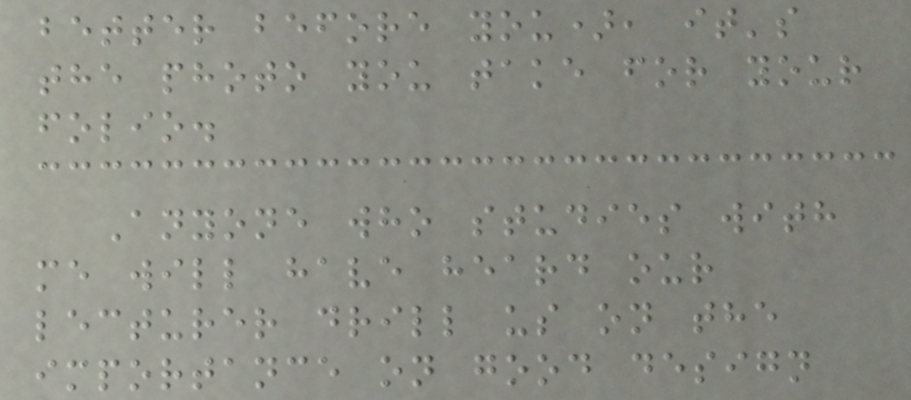better before you), it's
the photo you take for your
folio.
Anyone who studies with
me will have heard our
lecturer drill us on the
importance on good design
